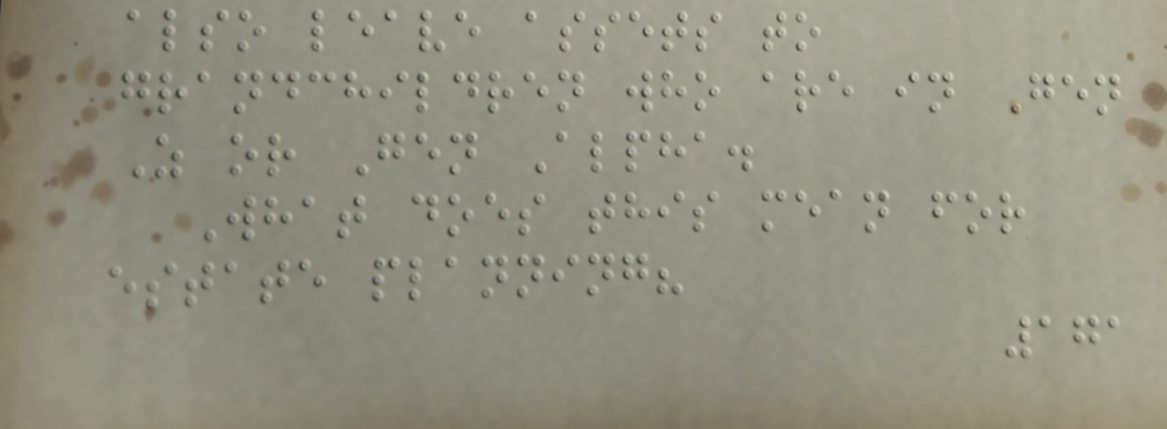also leave assets to
grandchildren who are in Gen
Z or Gen Alpha.
What does this mean for
estate planning?
171
